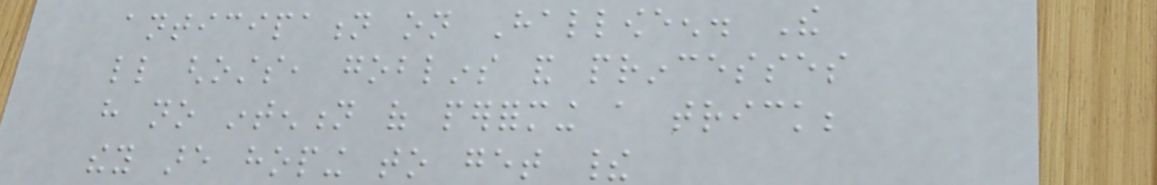anticipation on Halloween. The
little ghosts, goblins and princesses
have no intention of performing a trick;
they are hoping to get their
